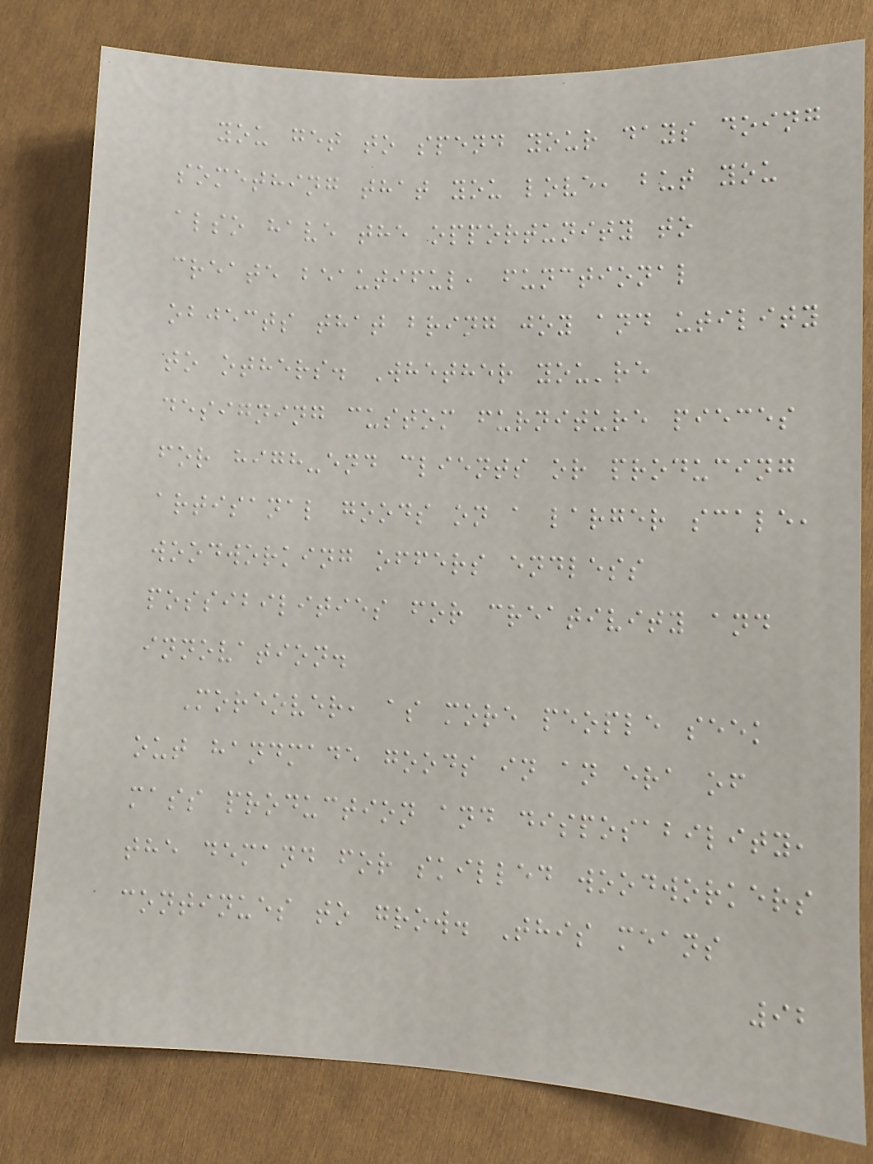you get to spend your days doing
something that you love, but you
also have the opportunity to
create beautiful, functional
objects that bring joy and utility
to others. Whether you're
designing custom furniture pieces
for high-end clients or producing
artisanal goods on a larger scale,
woodworking offers endless
possibilities for creativity and
innovation.
Moreover, as more people seek
out handmade goods in an era of
mass production and disposability,
the demand for skilled woodworkers
continues to grow. This means
92
